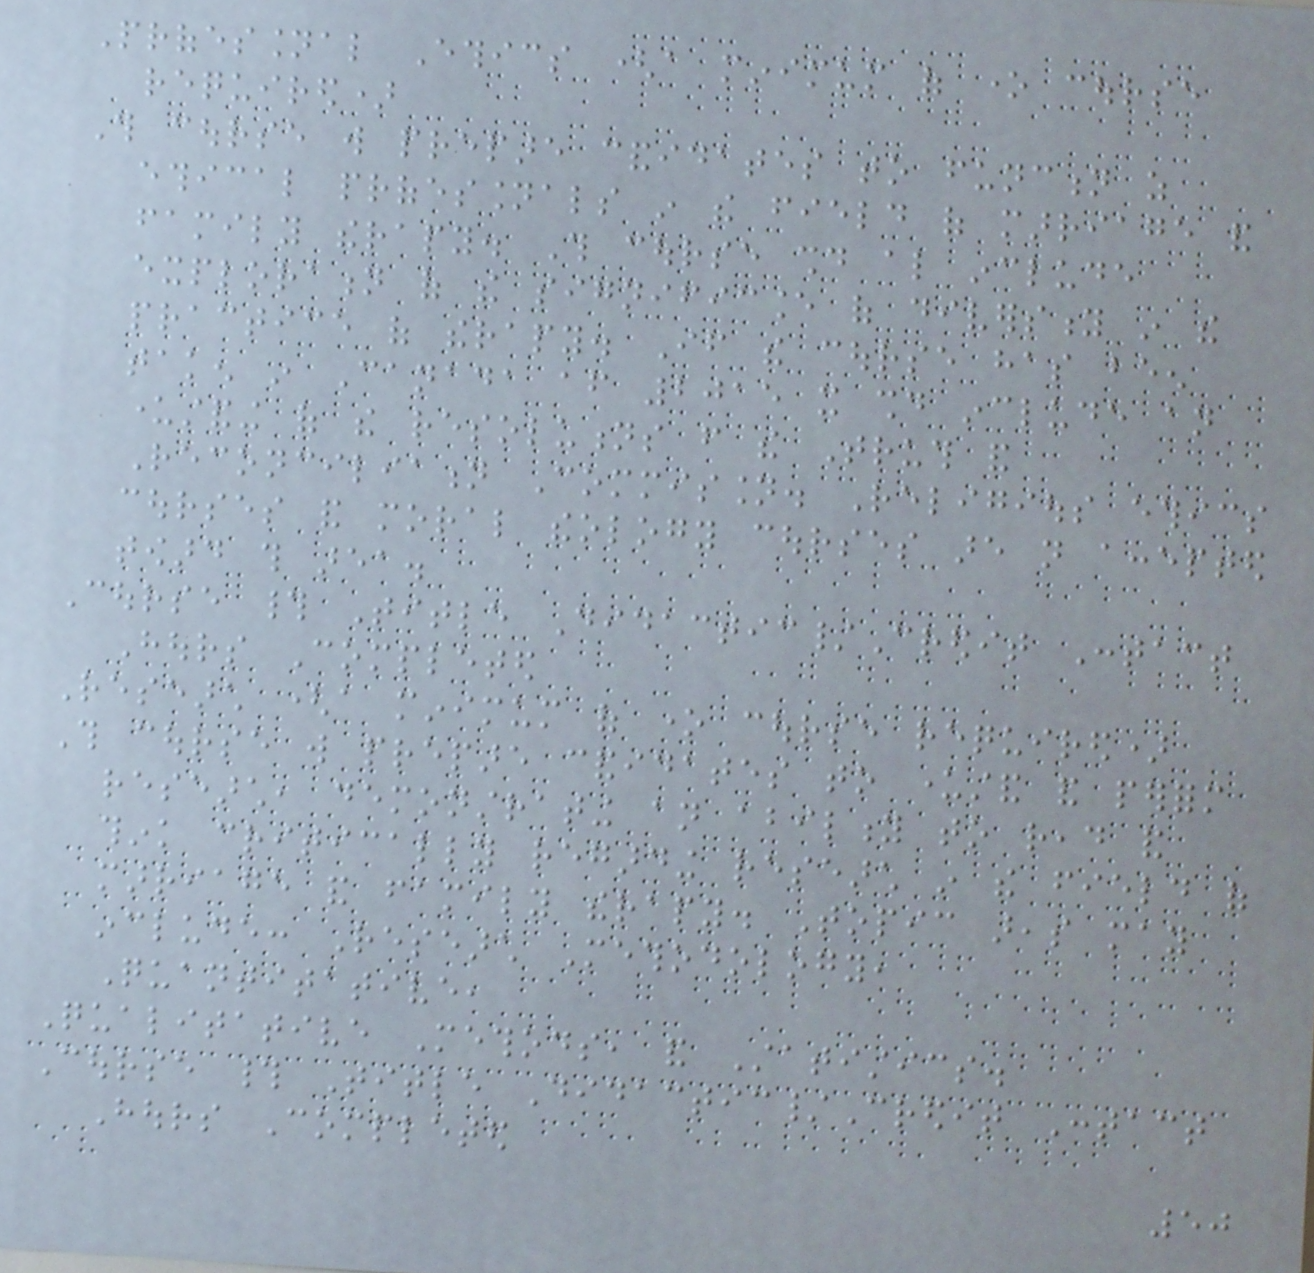Professional Ethics (a minimum of one course
required)
This course will prepare candidates to function as
ethical professionals in the field of marriage and
family therapy. This course should also include
exploration of the significance of diversity in the
practice of therapy. If the course has been
taken in Canada after 2015 it should include an
understanding of the resolutions from the Truth and
Reconciliation Commission. Religious ethics
courses and moral theology courses are not accepted
toward this area.
Course # Title Didactic/Credit Contact
Hours Completed
Research (a minimum of one course required)
This course will prepare candidates to understand and perform
research, demonstrating an ability to read and
think critically regarding research in the field of
marriage and family therapy. Topic areas may
include: Research Methodology,
Quantitative,
Qualitative Methods, and Statistics.
Course # Title Didactic/Credit Contact
Hours Completed
50
